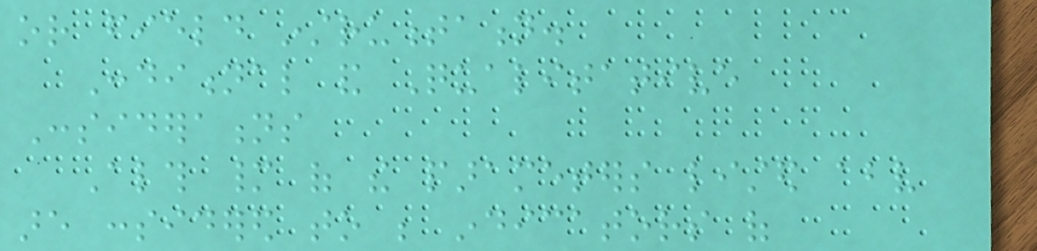or field instrumentation.
Conditional and Qualitative
Considerations
Although many of the parameters listed above
are considered to be indicators of
